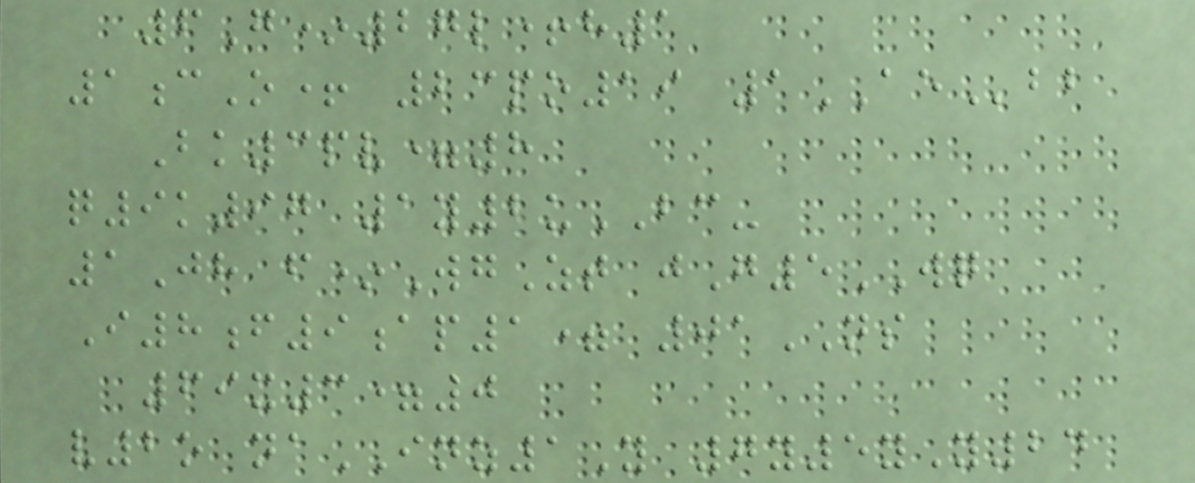6G*27l+h1
1cO+ 23po19 1AEbb
Bk3pv=8
q9k97 1y2uBC-
1Jh f*WgZt jG5WQ
I8f9ap1= 01NS
69x3=0
v2o naINZ1Y 7y5yY24
